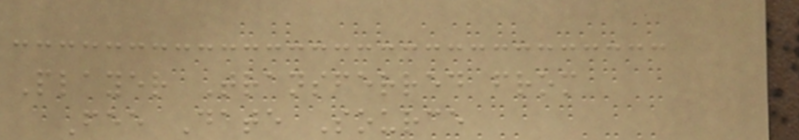Player Transferred from
Fee Date Source
